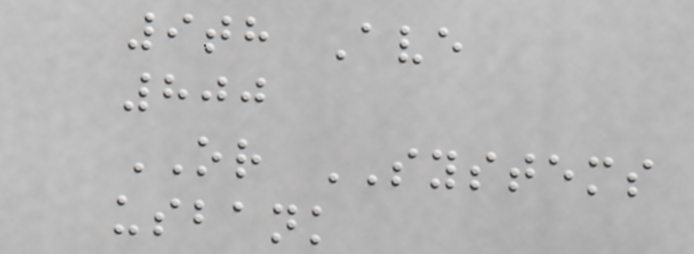9th Ave
800
OR SYSTEMS
usbank
